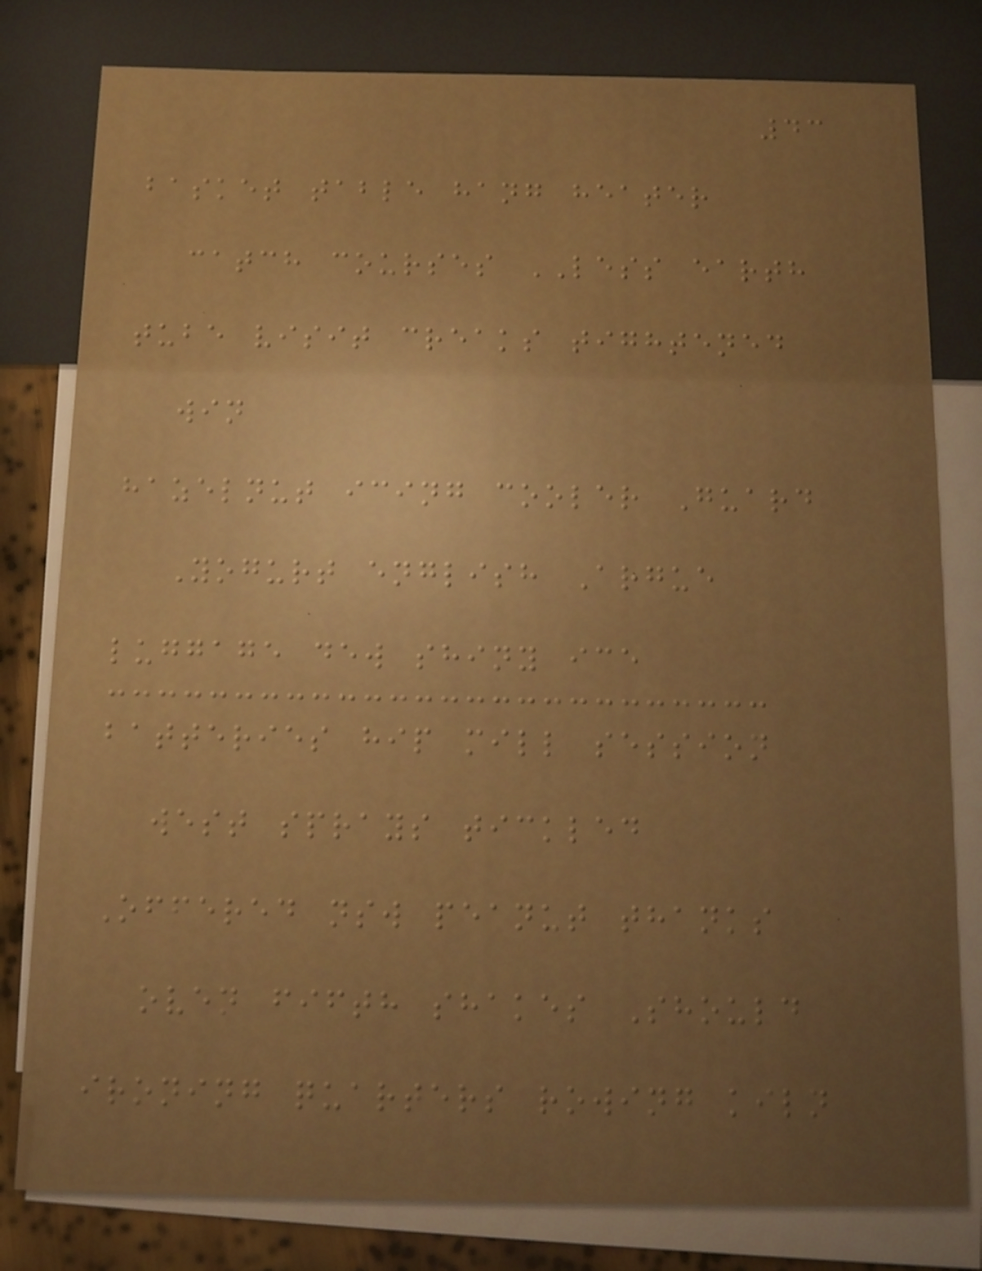43
basket table hang heater
catch courses LESS earth
tube visit creaks tightened
win
hazelnut icing cooler Guard
Yogurt english Argue
luggage dew shiny ice
batteries hip mill session
west sprays tickled
Offered nsw peanut thanks
oven fifth shakes Should
ironing quarters rowing kiln
